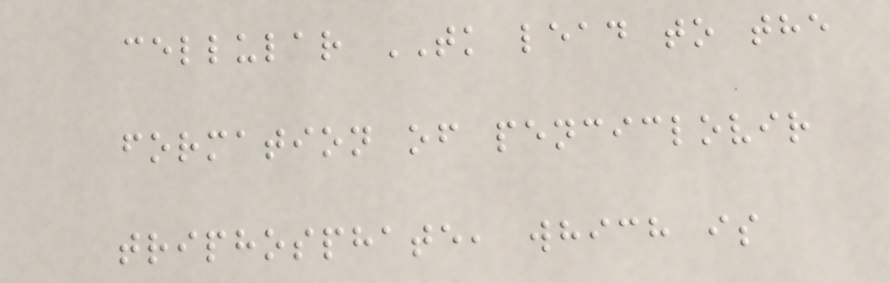cellular TK lead to the
formation of penciclovir
triphosphate, which is
